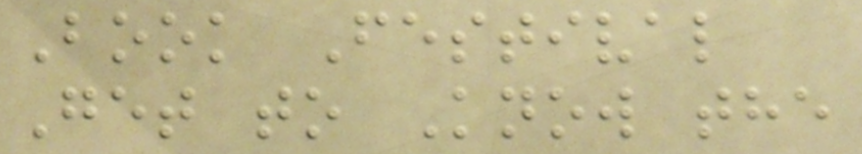Book Festival
Get to Know the
